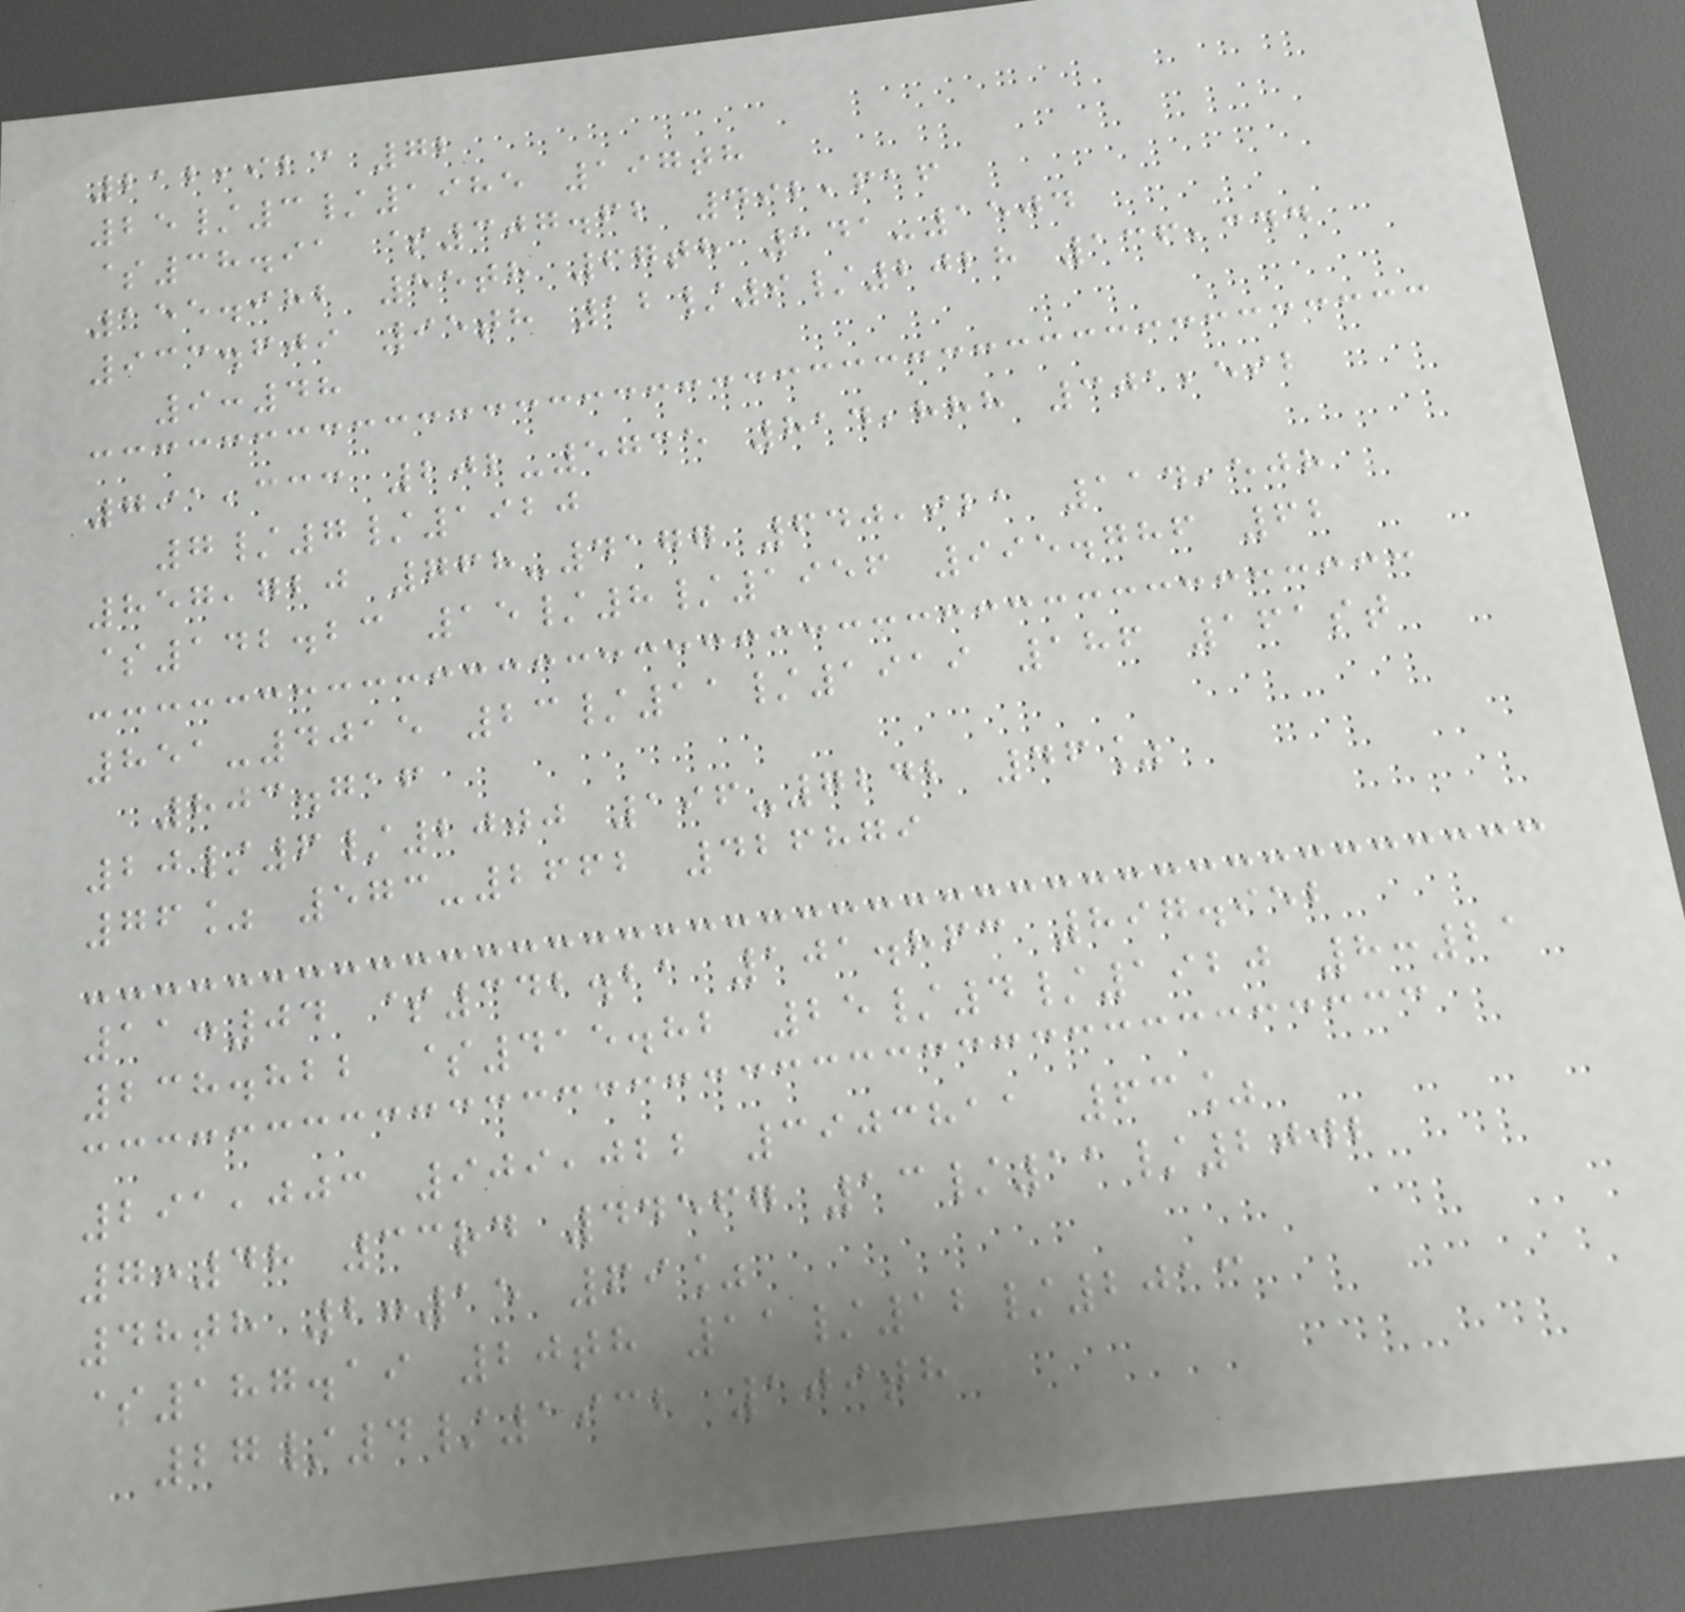212,923 72
25/3/1985 197th
$38.91 $307.62 492,616
155.982 55th 67th 141-1504
933.609 95th 12/9/2028 136,344
9:48
791,333 202-5735 814,888 301,592
7/7/1920
857,720 768-4177 640,921 114,508
$142.23 15/8/1956 995.786 62
851-4015 23/11/1919 186 161st
803.716
20/6/2000 196-7242 46%
76% 573-2662 426879
11:04 $342.21 101.863 897.952
238.822 $415.82 25/4/1920 8:21
291,003 909,022 3903811 63%
7:48 33rd 44567 13/11/2002
48th 2:15 69%
$187.19 20th 11/12/2013
27/4/1932 109th
